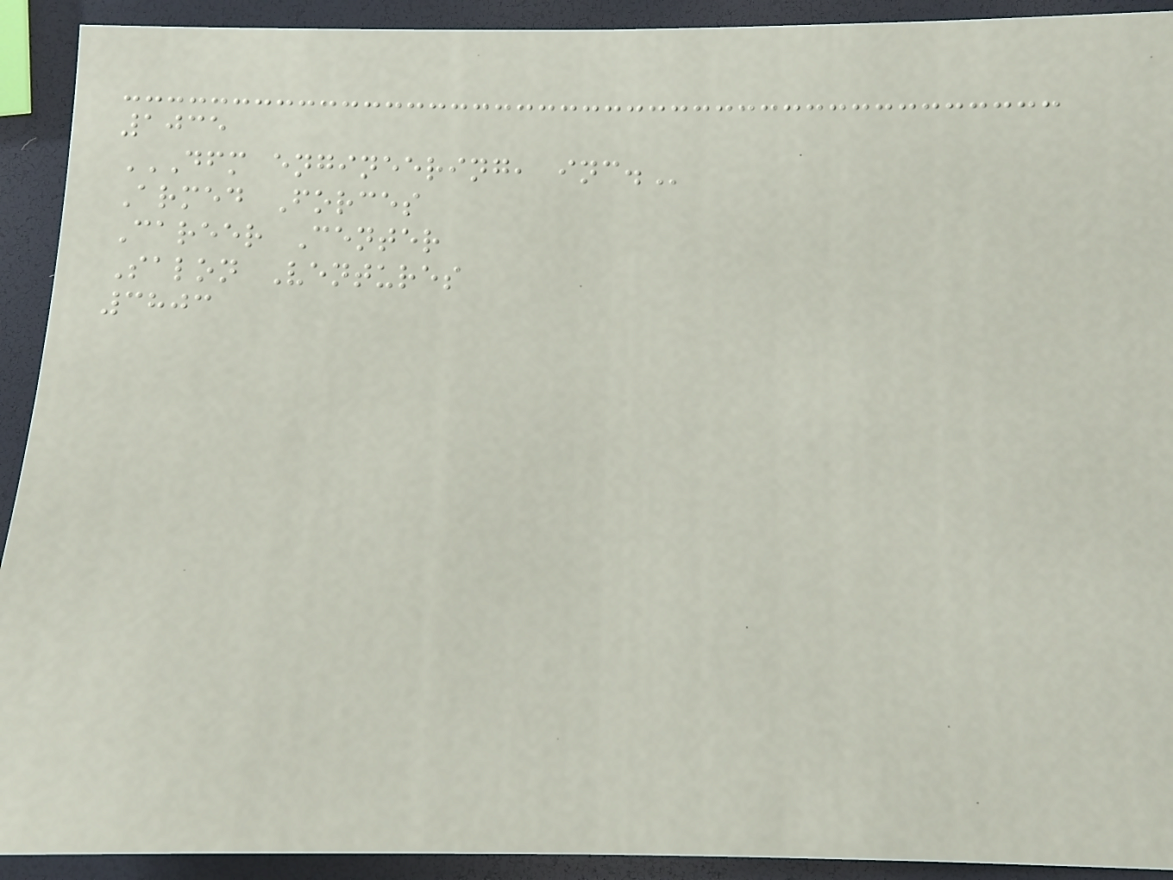1035
DFM ENGINEERING, INC.
Armed Forces
Career Center
Salon Ventures
3803
